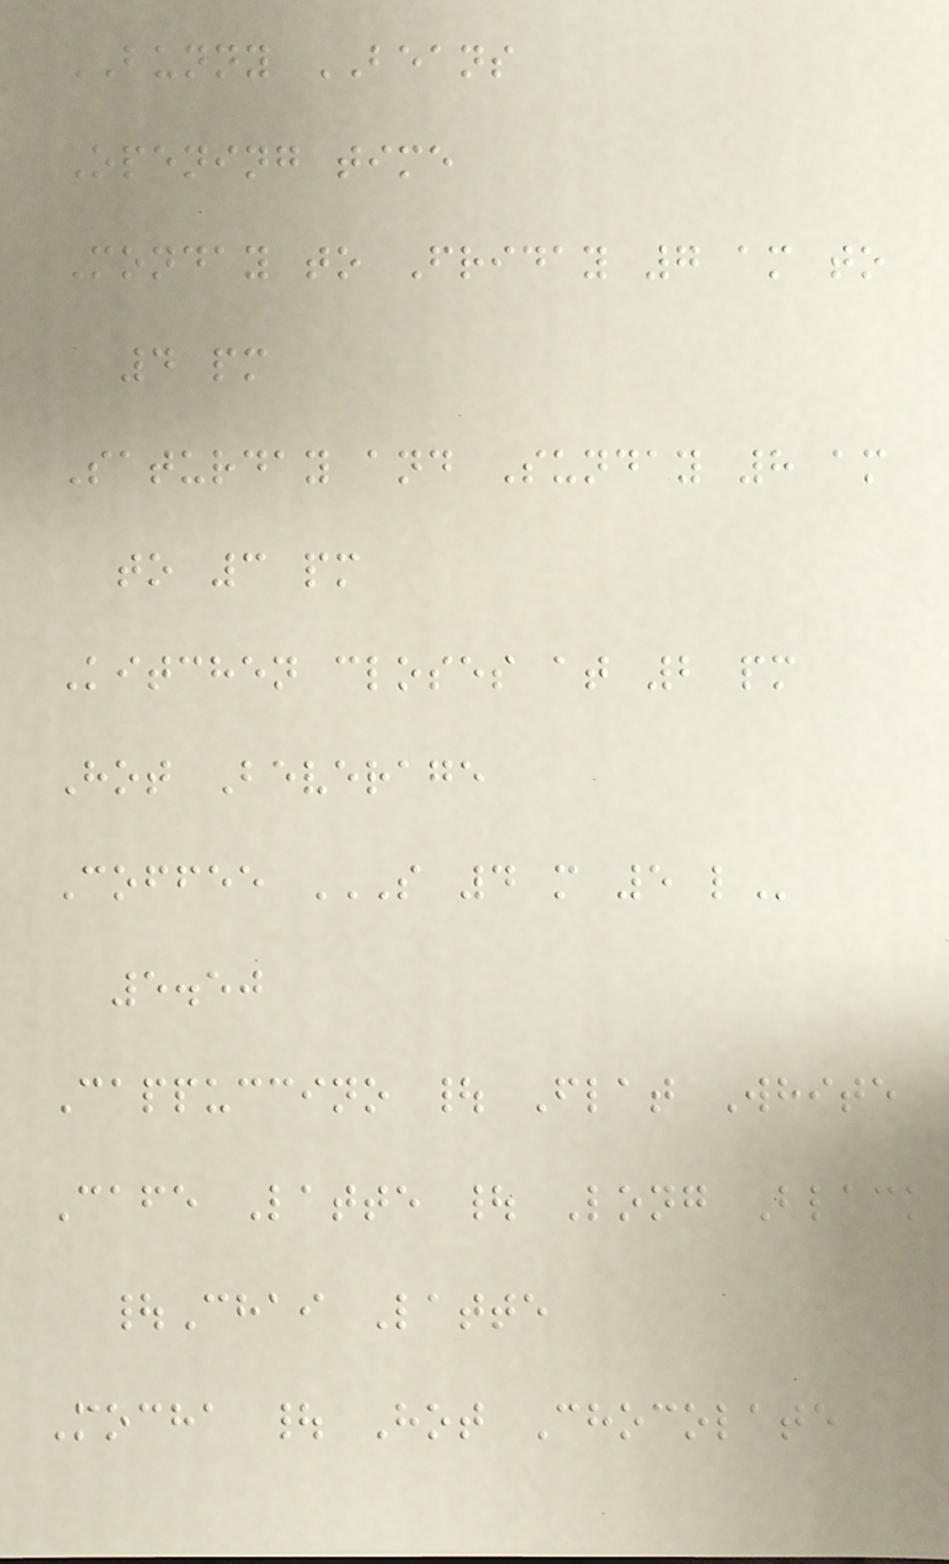BUNNY BEANS
Opening time
Monday to Friday 7 am to
4 pm
Saturday and Sunday 8 am
to 3 pm
Kitchen closes at 2 pm
Hot Beverage
Coffee S 4 M 5 L
5.50
Cappuccino | Flat White
Cafe Latte | Long Black
|Chai Latte
Mocha | Hot Chocolate
